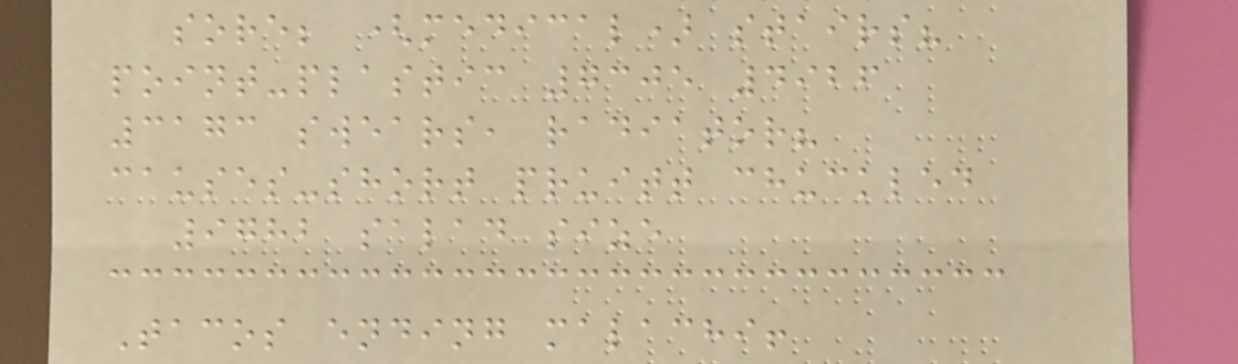sore; (medical) stairs?
point-plastic 7305 4926
3173 swears, radiator?
causes-short pruitt chuckled
9782 salad size
Tacos ending malachi!
